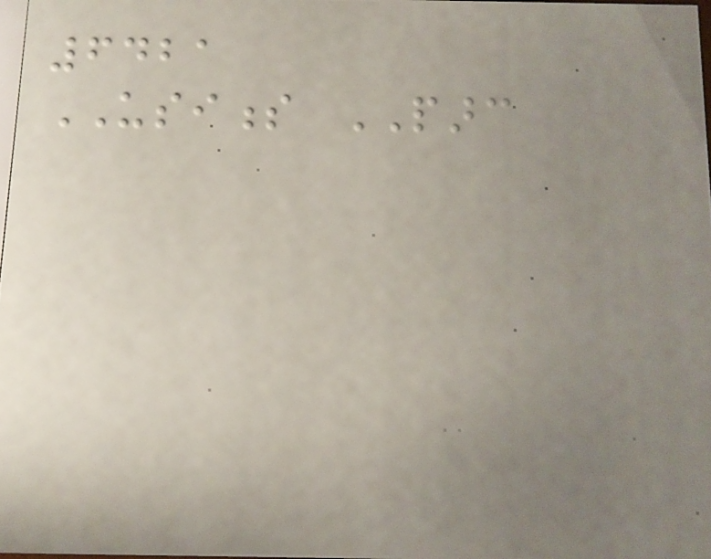6421
USINESS PARC
